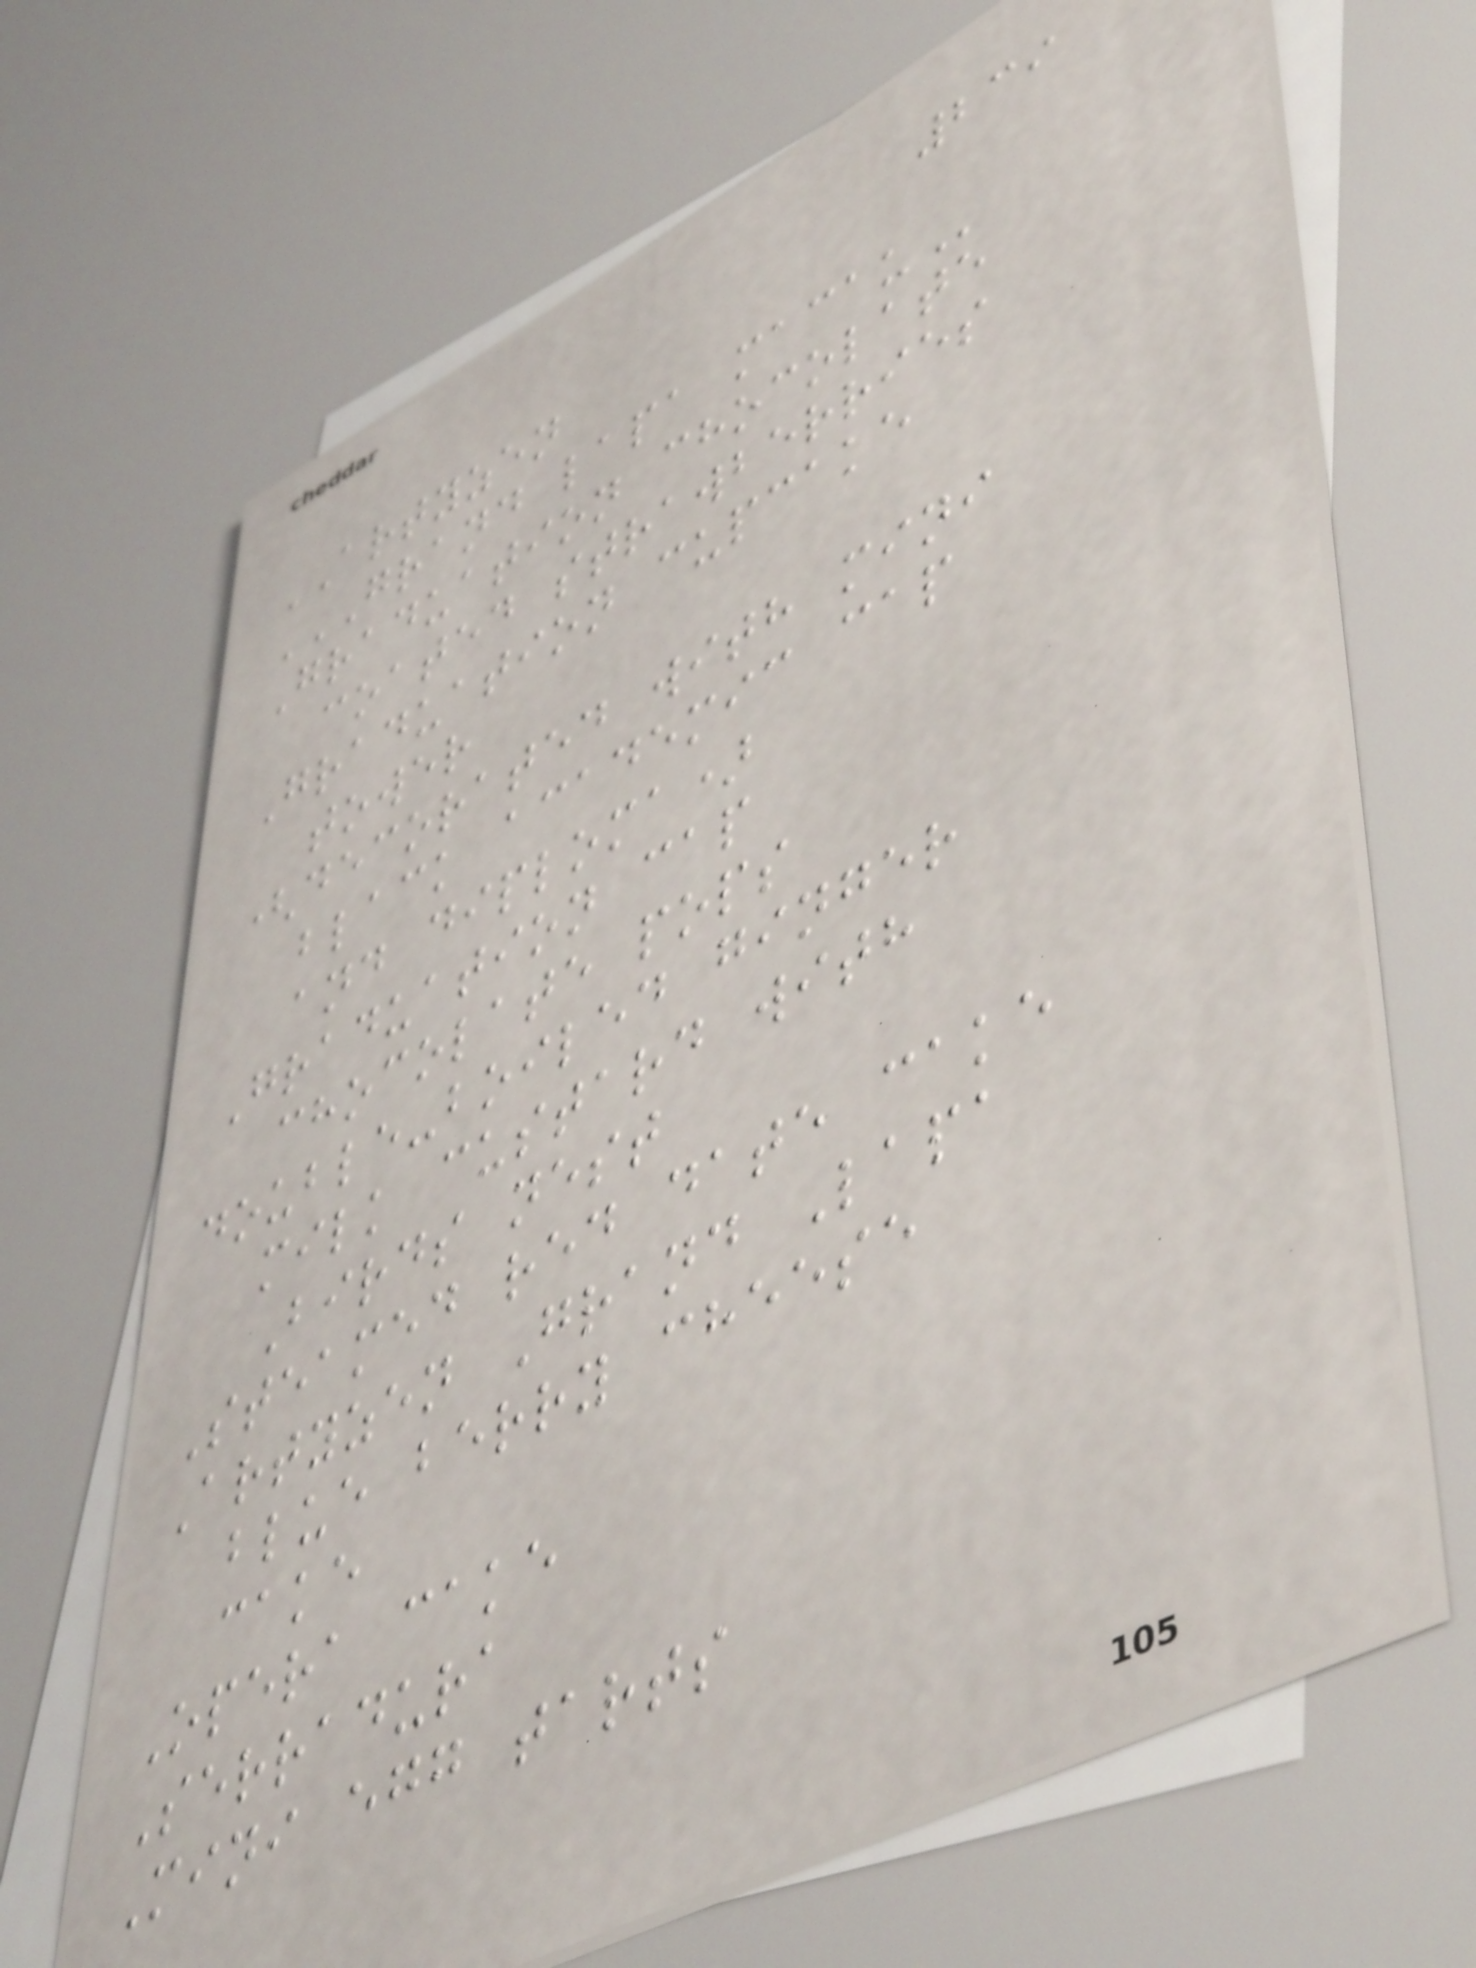239
ARTYZEN
GRAND LAPA MACAU
Graduation chocolate
coated strawberries
Graduation cupcake
tower
(decorated with mini
black academic cap
and diploma)
Graduation cap
chocolate pops
double-boiled ginger
milk custard with
Birds nest
Steamed red date cake
Artyzen Grand Lapa
blue berry cheese
cake
Opera cake
Serradura
Mini egg tarts
